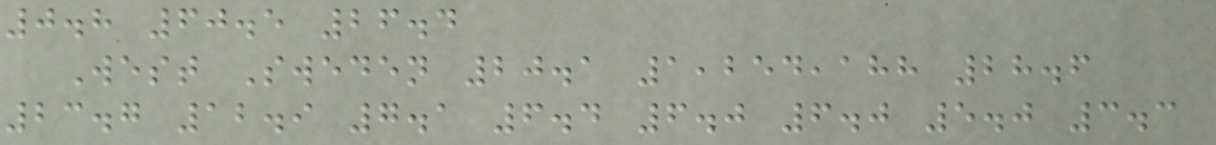0.8 60.5 26.4
West Sweden 20.1 1,254,188 28.6
23.7 12.9 7.1 6.4 6.0 6.0 5.0 3.3
